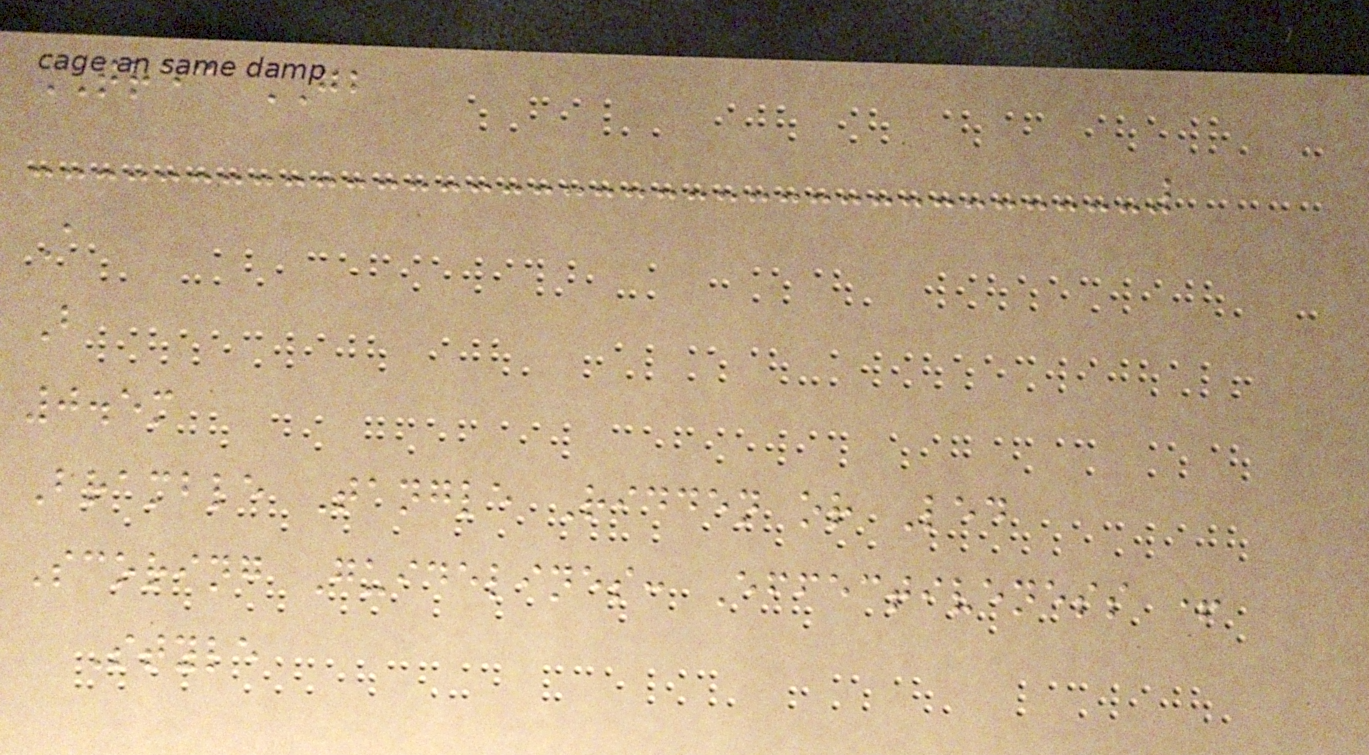TREC GB
A
B
0.5m
Bramble Tangle Ridden or Led
Scoring Guidelines: Effectiveness +
Style
